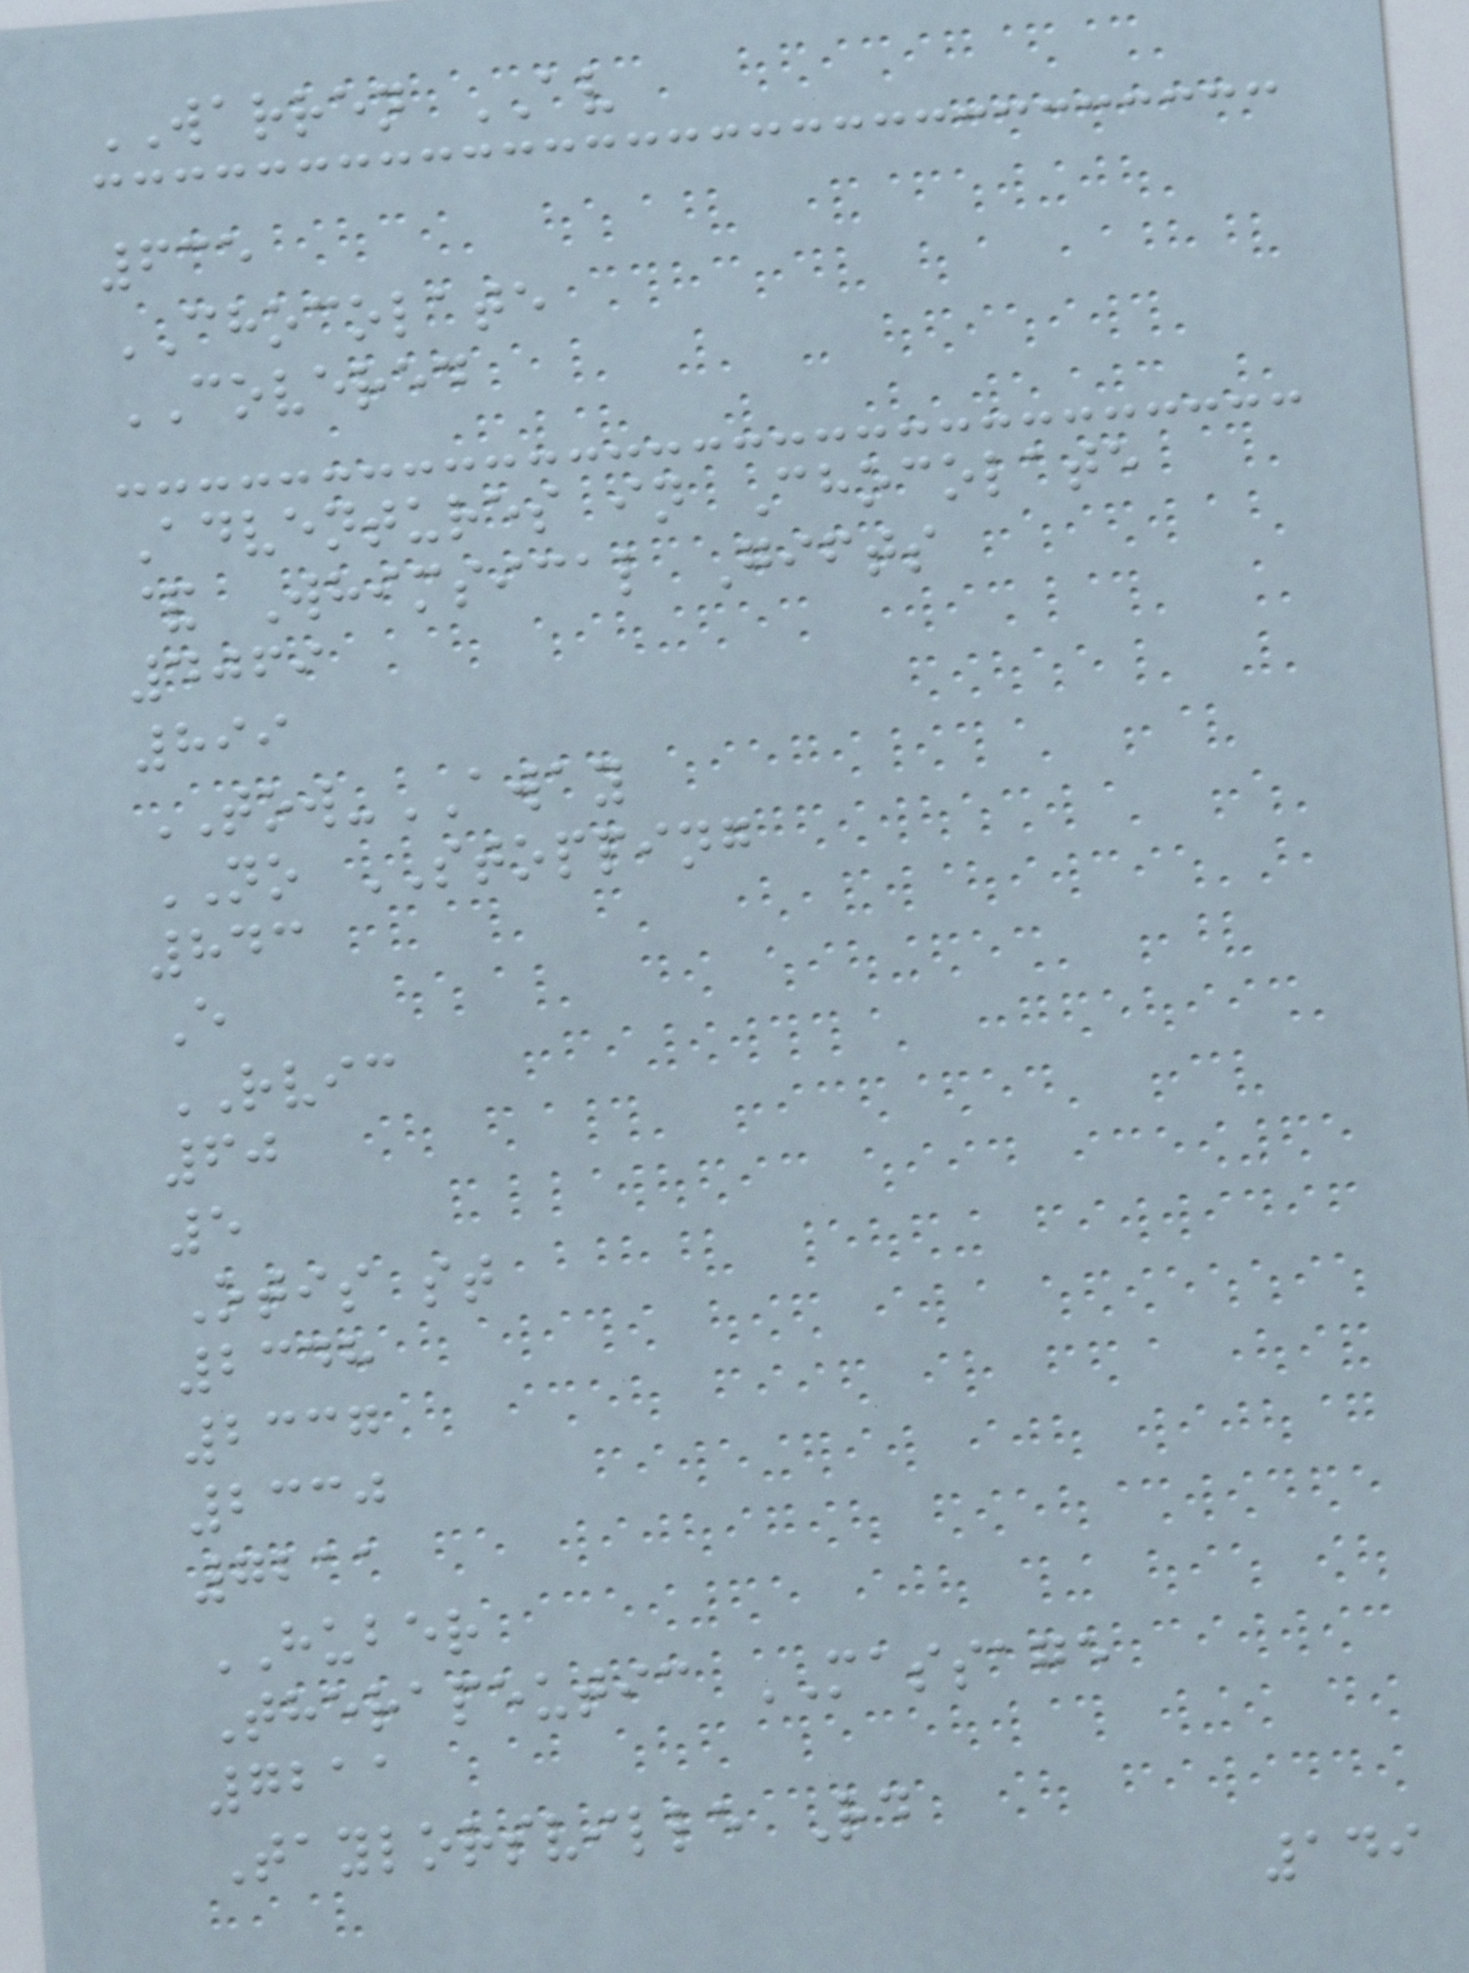WARREN AV
635
CHOCOLATE
COVERED
Adventures in Chocolate
& Whimsical Gifts
4069
899
TOW-AWAY
NO STOPPING
843
E
RVIC
60
5
Otis st
2348
2337
2330
7211
HUBER
Therapeutic MASSAGE
7211
Taylorsville Rd
149
